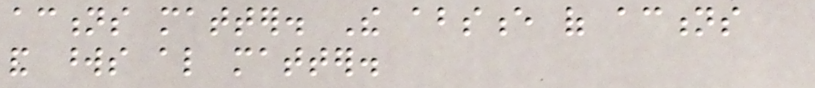actions matter. The absence of actions
and words also matter.
